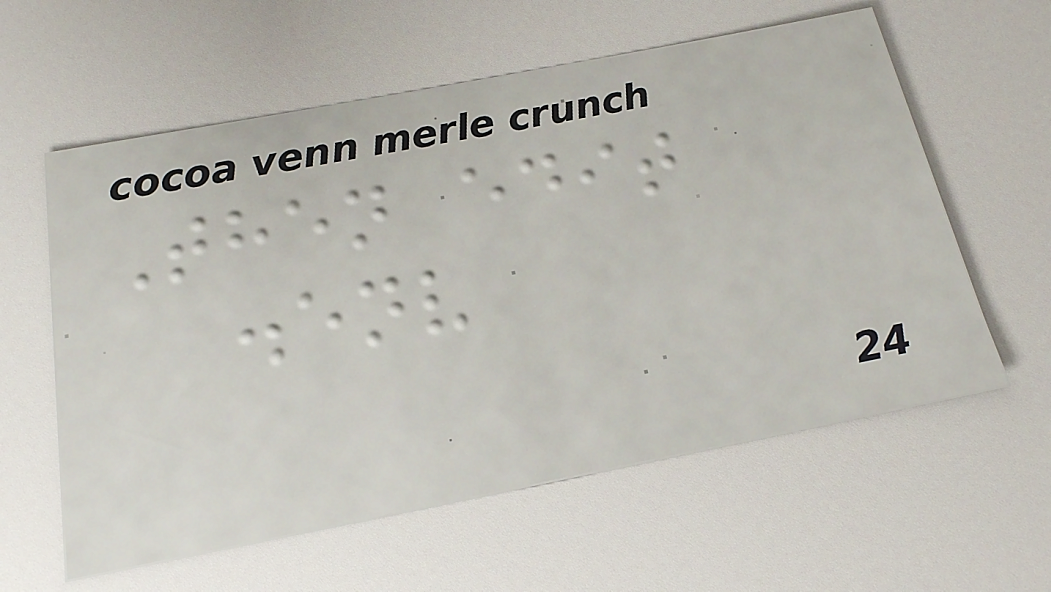Then edit
.env
